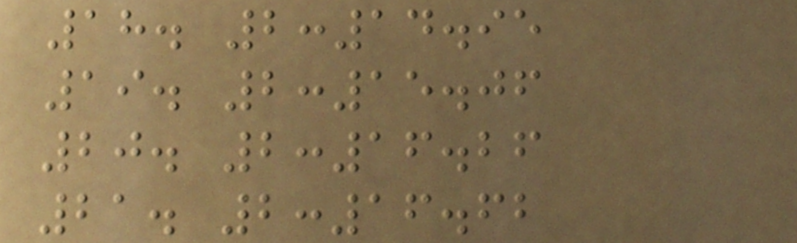18. 2:14.95
19. 2:15.06
20. 2:16.26
21. 2:16.62
